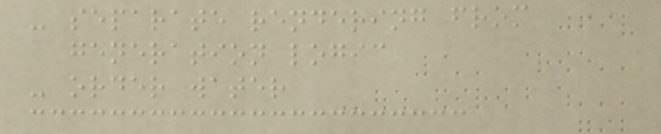- separate rendering from
generation logic
- order water
